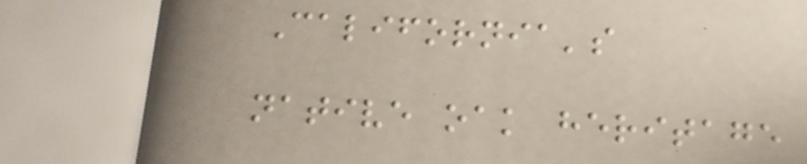California's
native oak heritage
